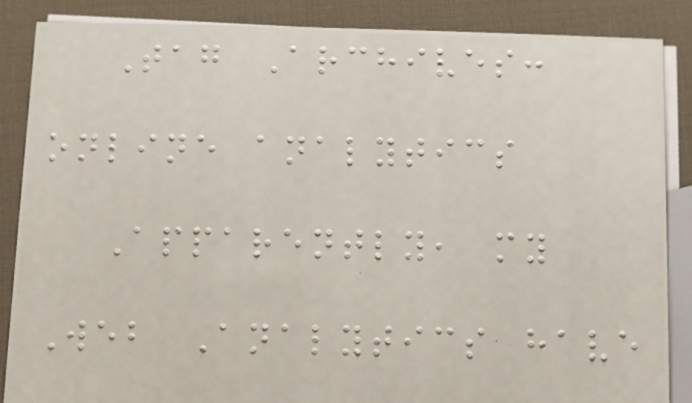Tag Archives:
online analytics
Apparently, my
Web Analytics have
